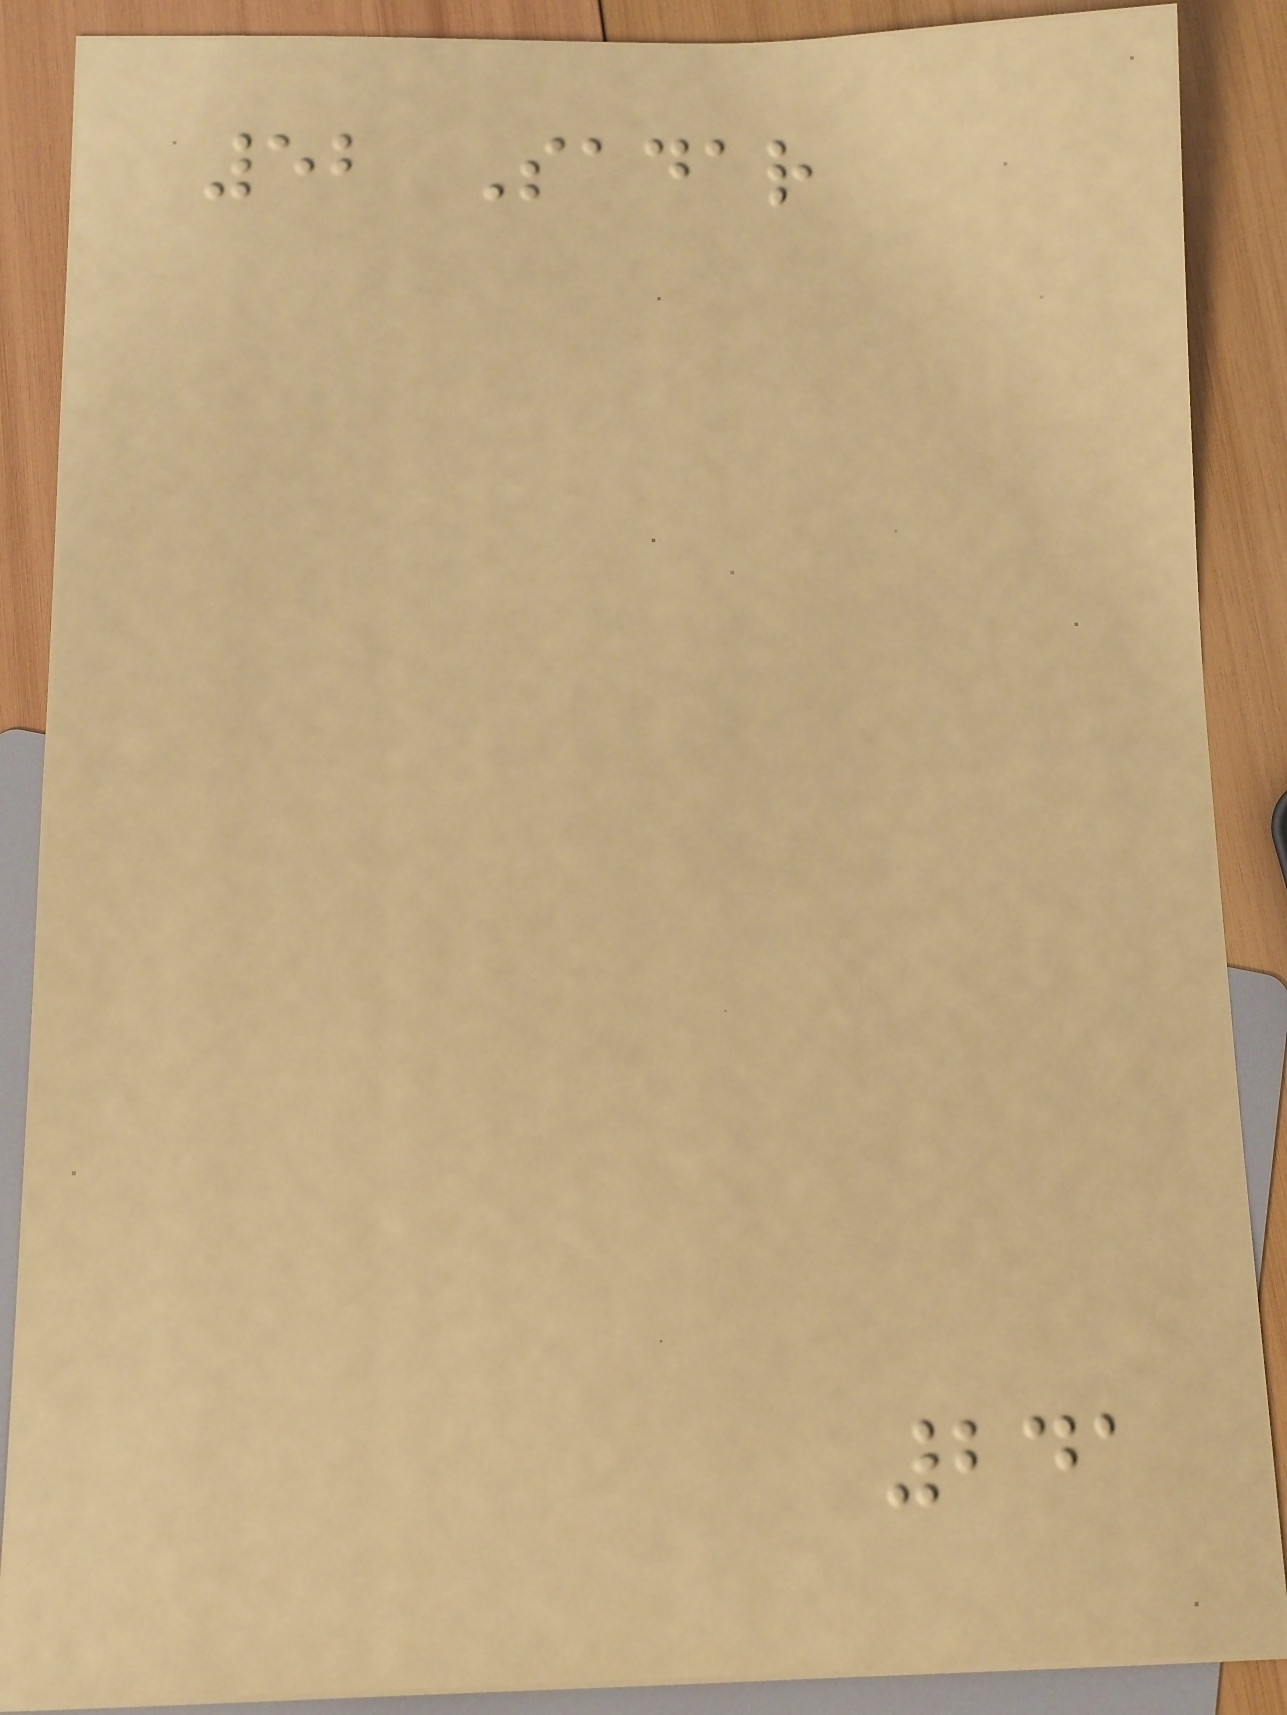52 Sadar
241
